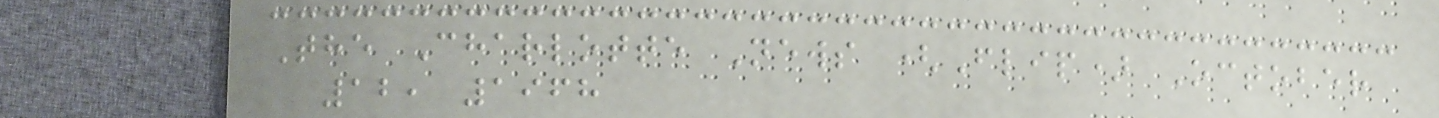The Charlotte News (Flip) October
12, 1968
